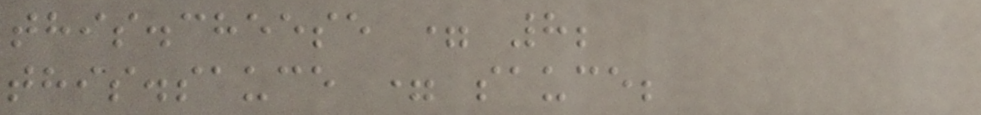this.cheese = 8;
this.sauce = sauce;
